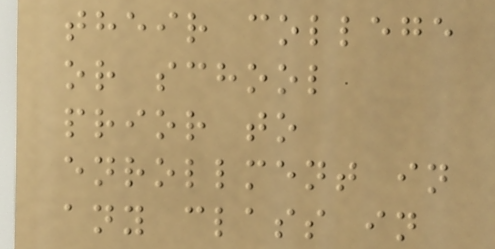their college
or school
prior to
enrollment in
any class in
